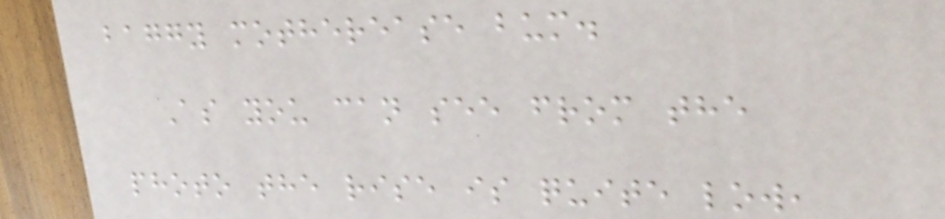baggy motherease bum.
As you can see from the
photo the rise is quite low,
